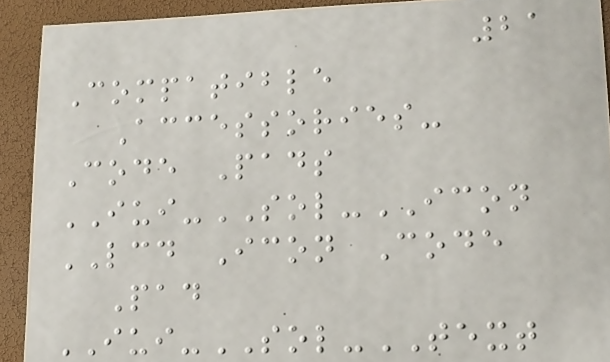21
Compatible
Accessories-
Code Pads
IUI-SOL-ICON
LCD Icon Code
Pad
IUI-SOL-TEXT
